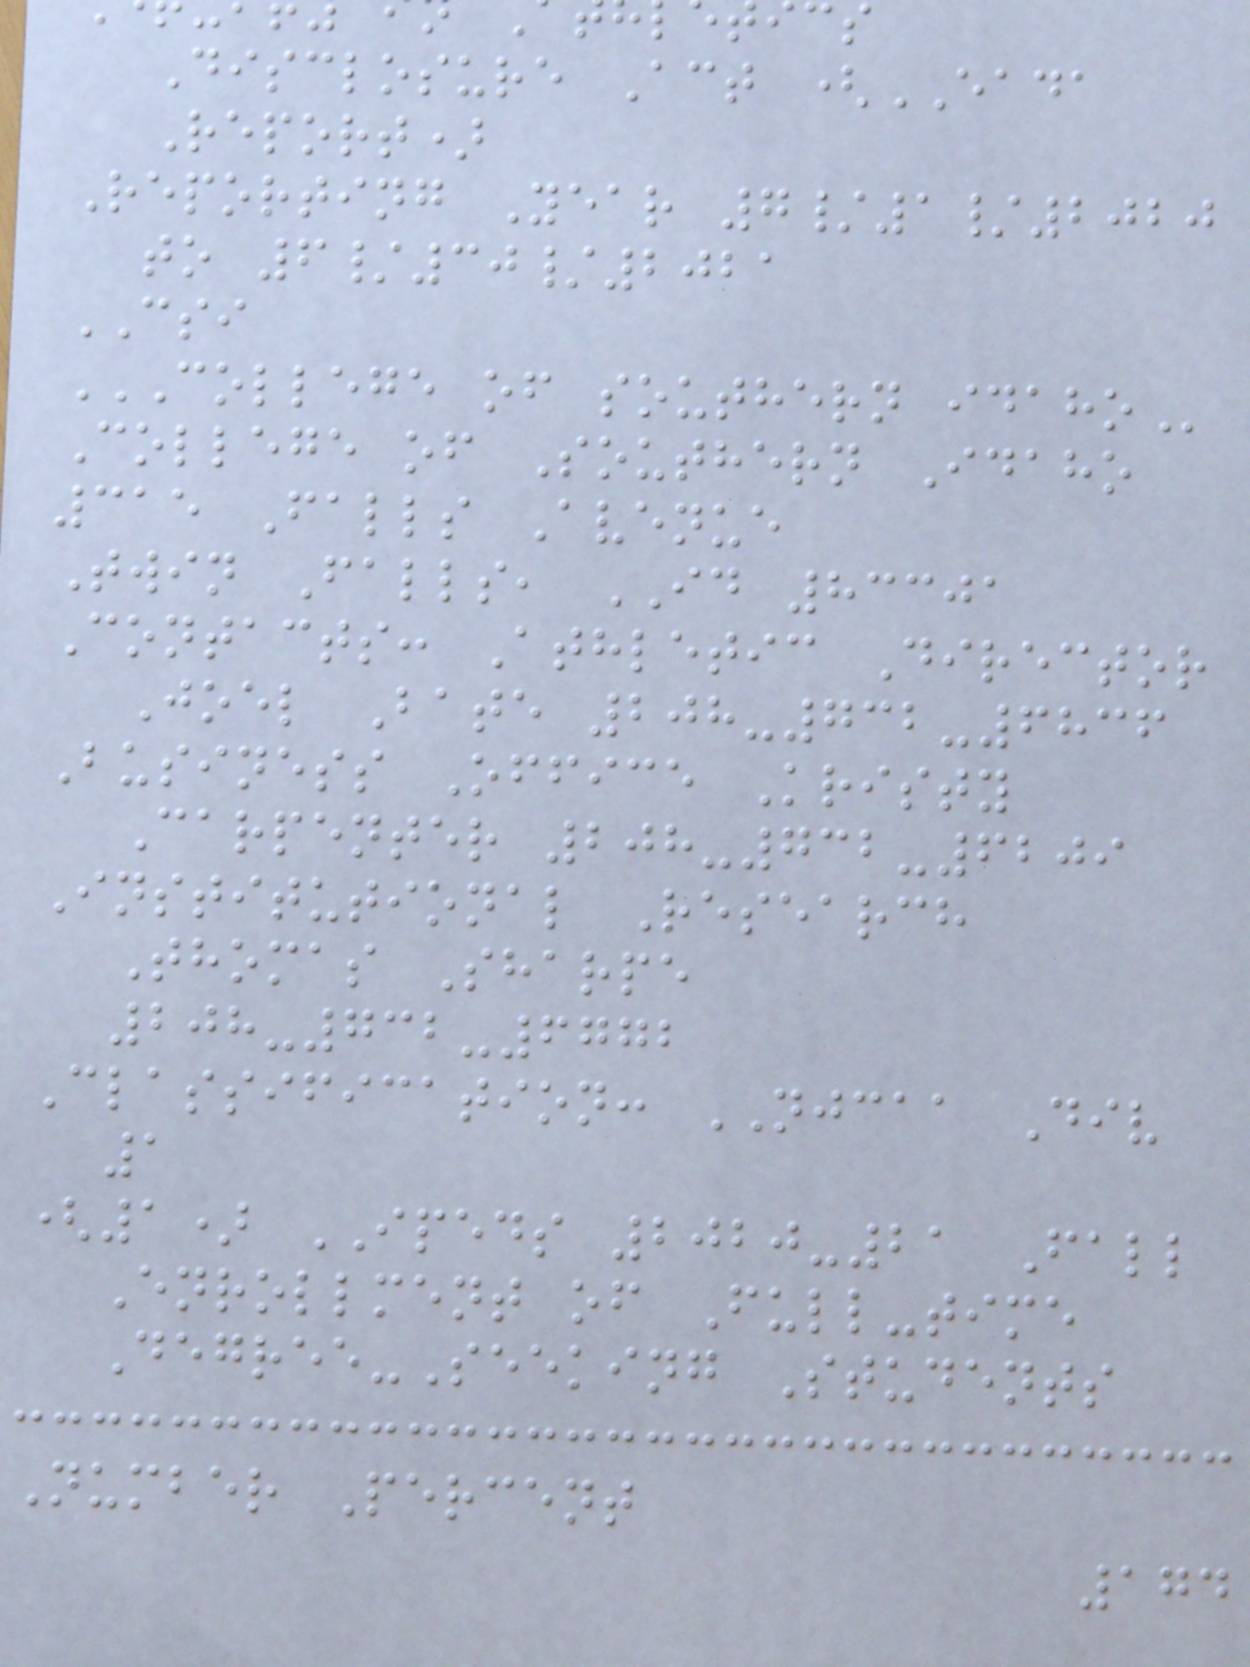Disclosure Act (EADA
Report)
Reporting Year 7/1/2020
to 6/30/2021
CSI
COLLEGE OF SOUTHERN IDAHO
College of Southern Idaho
315 Falls Avenue
Twin Falls, ID 83301
Contacts: Athletic Director
Joel Bate 208-732-6836
Business Office Kristy
Carpenter 208-732-6209
Institutional Research
Thomas Sharpe
208-732-6772
Classification: NJCAA Div
1
(1) IPEDS 2020-21 Fall
Enrollment of Full-time
Degree-Seeking Students
Number Percent
174
